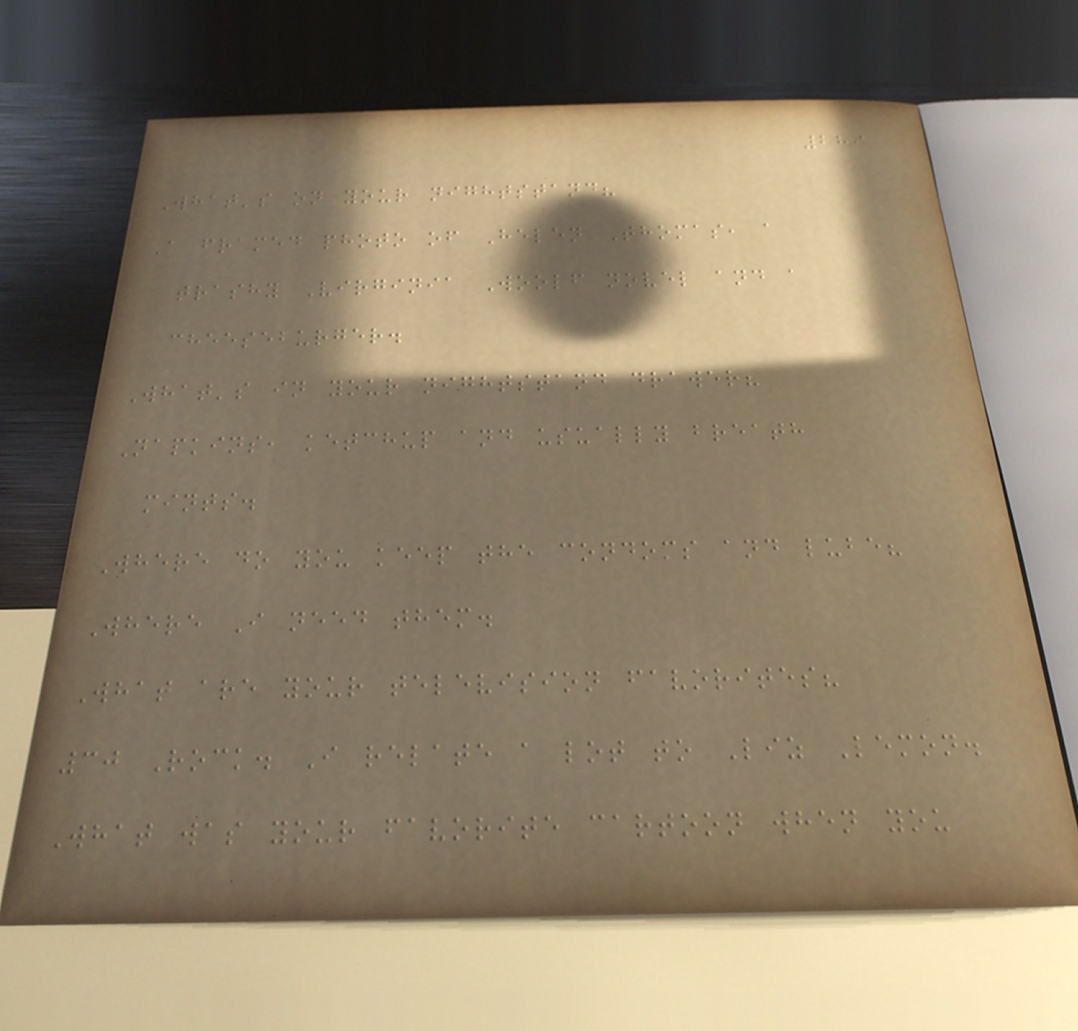289
What's on your nightstand?
A framed photo of Helen Thomas, a
trashy Virginia Woolf novel and a
cheeseburger.
What's in your nightstand drawer?
Napkins, ketchup and usually breath
mints.
Where do you keep the condoms and lube?
Where I need them.
What are your television favorites?
30 Rock. I relate a lot to Liz Lemon.
What was your favorite cartoon when you
